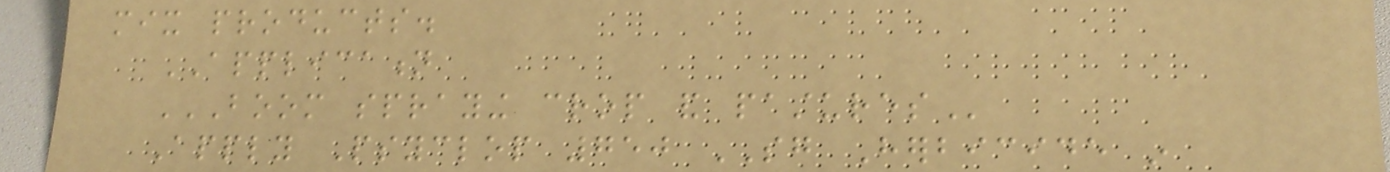mix products.
APPLICATION
BOOM SPRAYING CROP AND PASTURES
Apply Psyclop 750 SG Herbicide in
